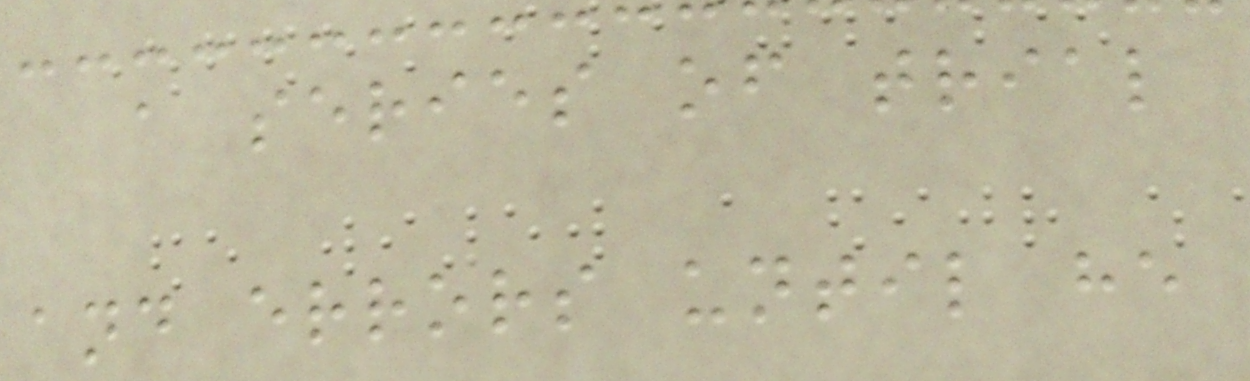a series of trial
and errors until he
